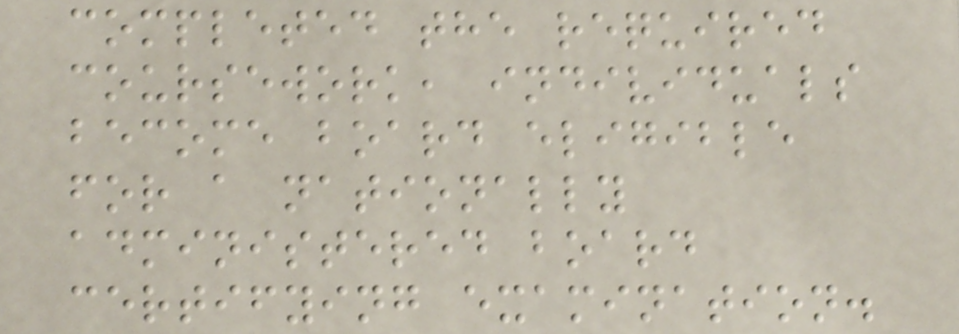completed the required
coursework, individuals
become board eligible
for a nationally
administered board
certifying examination.
